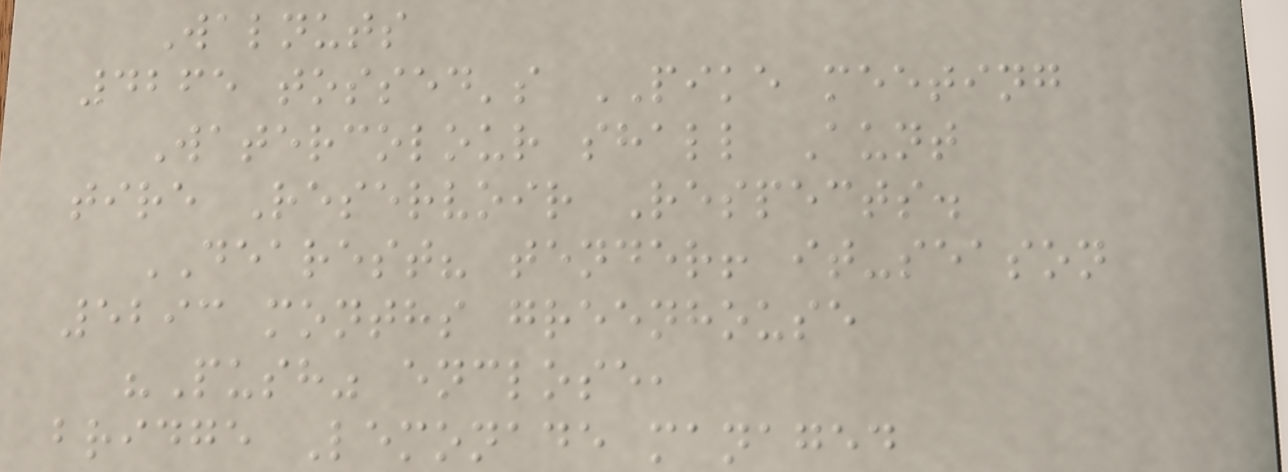Walnuts
4265 tossed's PIKE meeting
Watercolour shall Aunt
tire Reservoir Respects.
DEAREST? tender! it-season
5293 months greenhouse
"Push" enclose,
bridge Lemonade managed
